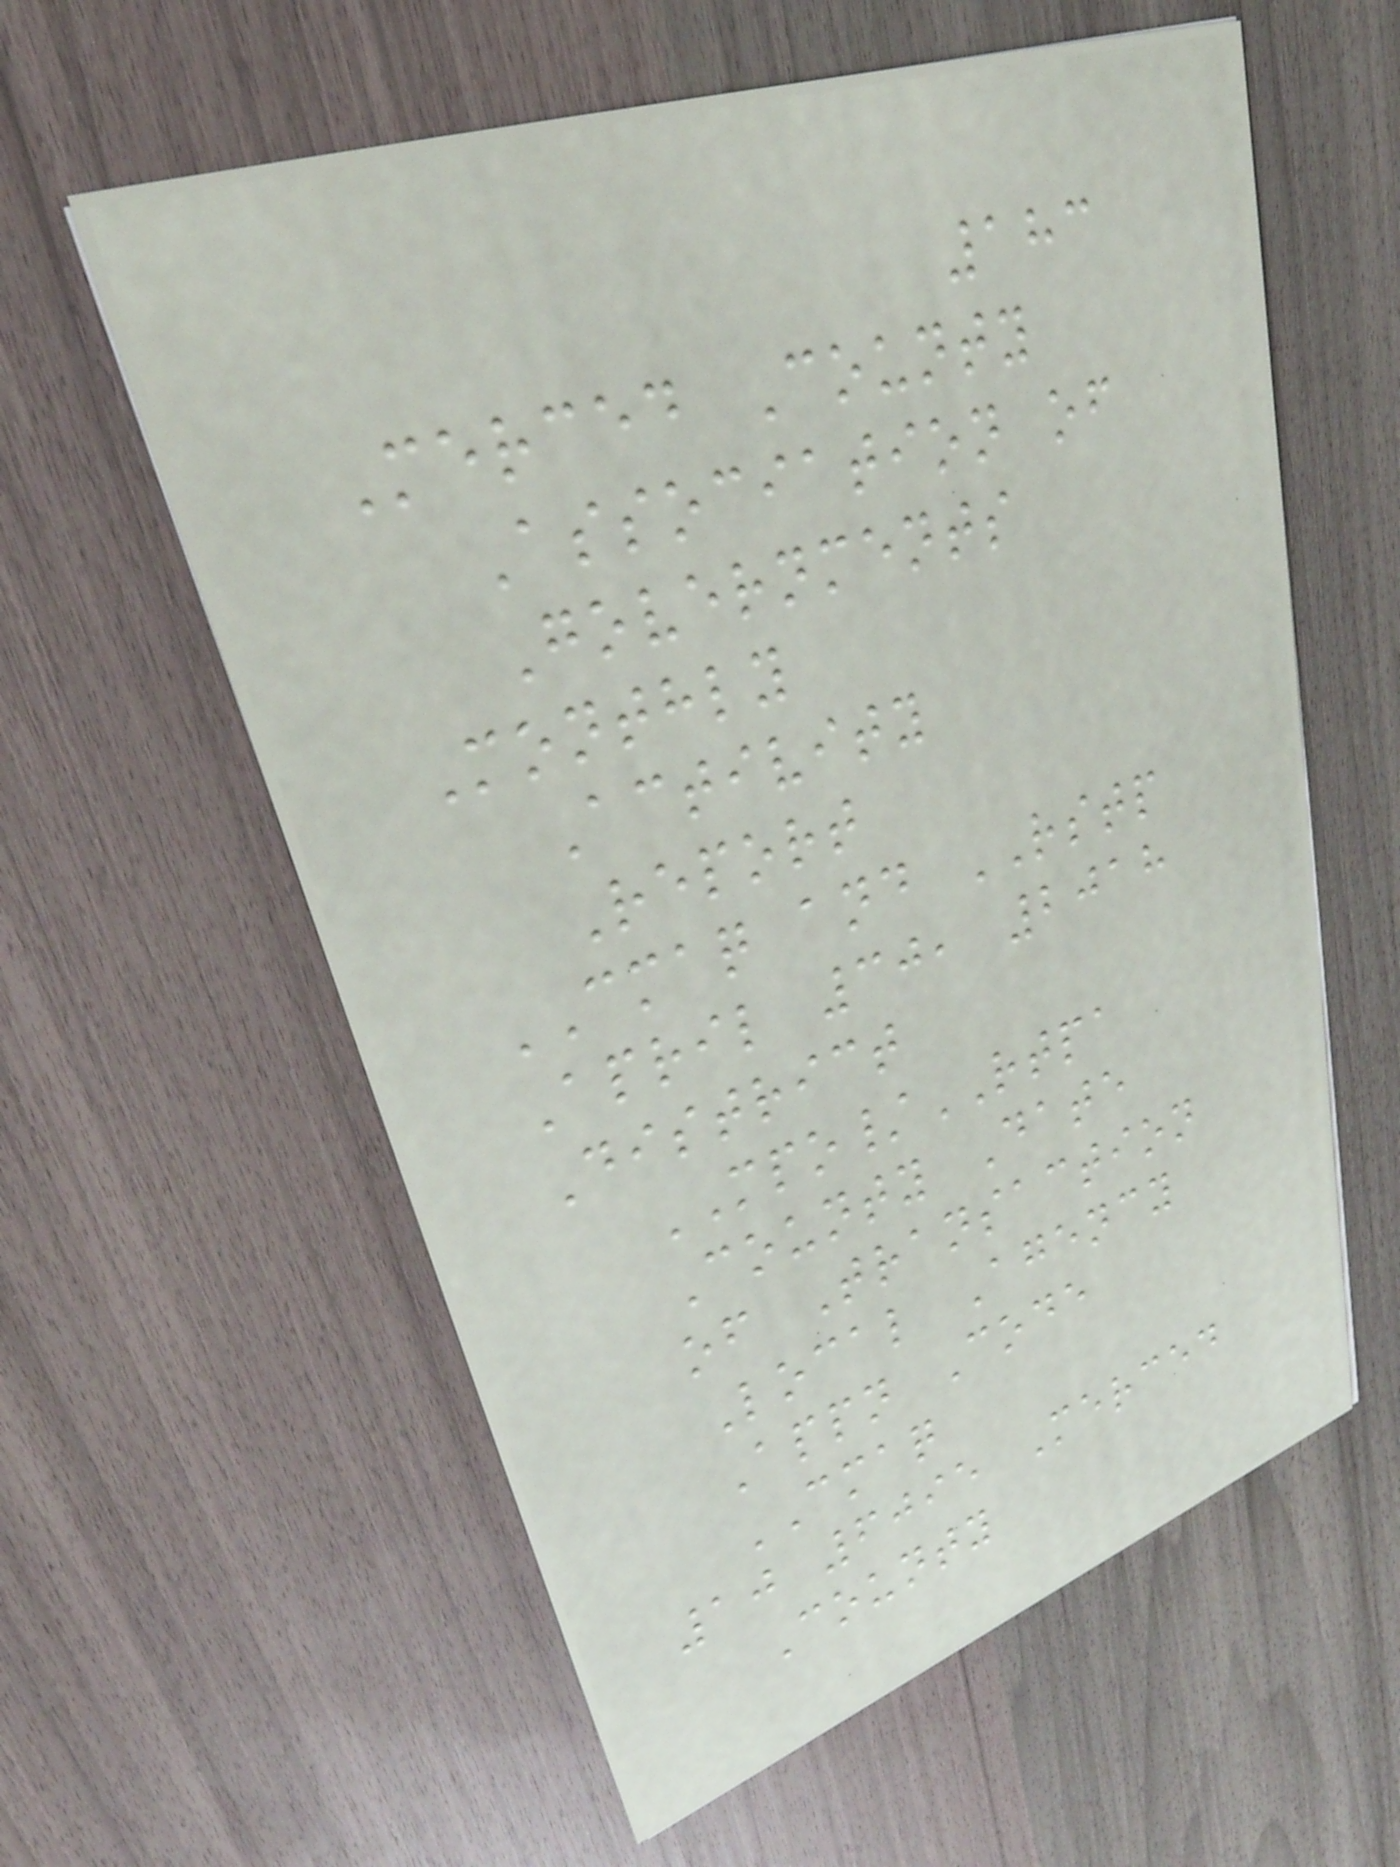183
Merced County
Association of
Governments
Monthly
Activity
Report
CMAQ and RSTP
April 30, 2018
District
MPO/RTPA
County Date
of Transaction
Local Agency
Appn Code
CMAQ
10 6095 Merced
County
